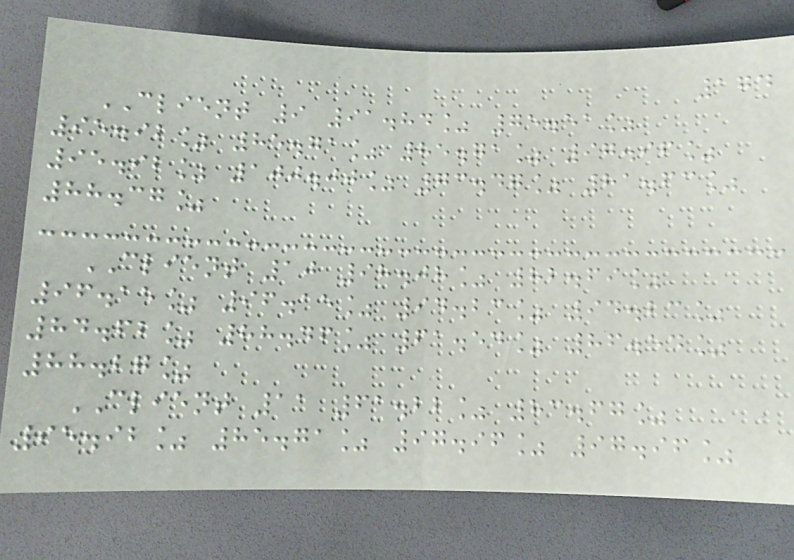174
CLIENT 9 91.84% 75.51%
95.92% 85.71% 85.71% 97.96%
95.92% 100.00% 73.47% 81.63%
88.37%
CLIENT 10 98.08% 82.69%
96.15% 96.15% 94.23% 94.23%
84.62% 88.46% 61.54% 86.54%
88.27%
CLIENT 11 61.22% 83.67%
95.92% 85.71% 97.96% 97.96%
